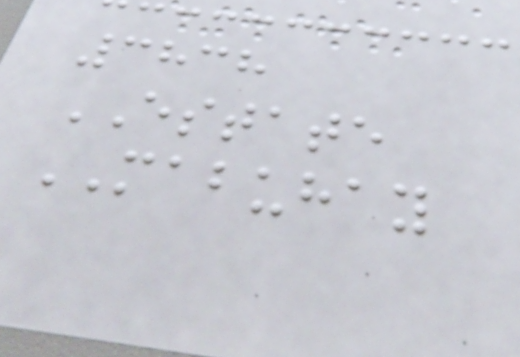3838
ESTATE
MABUHAY
